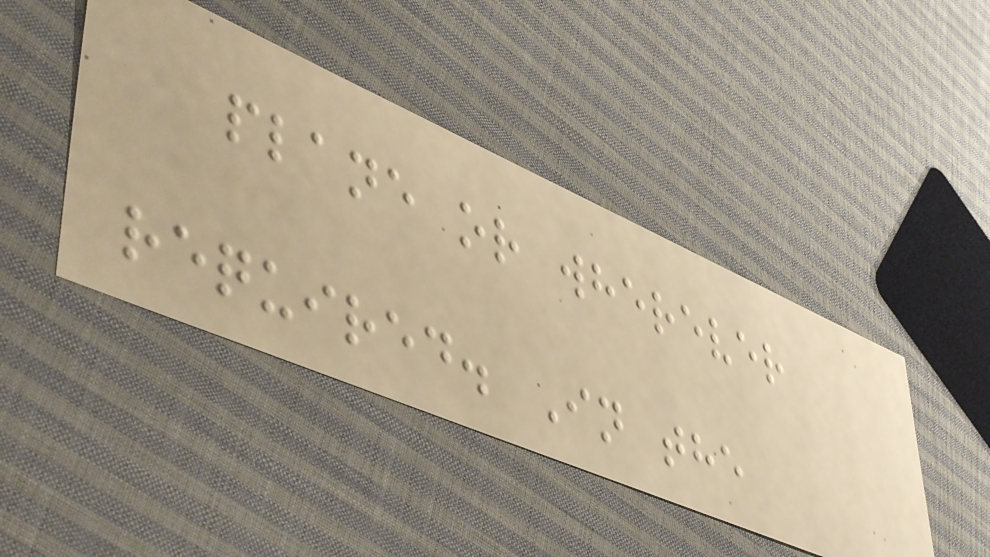plane or wherever
required. In the
